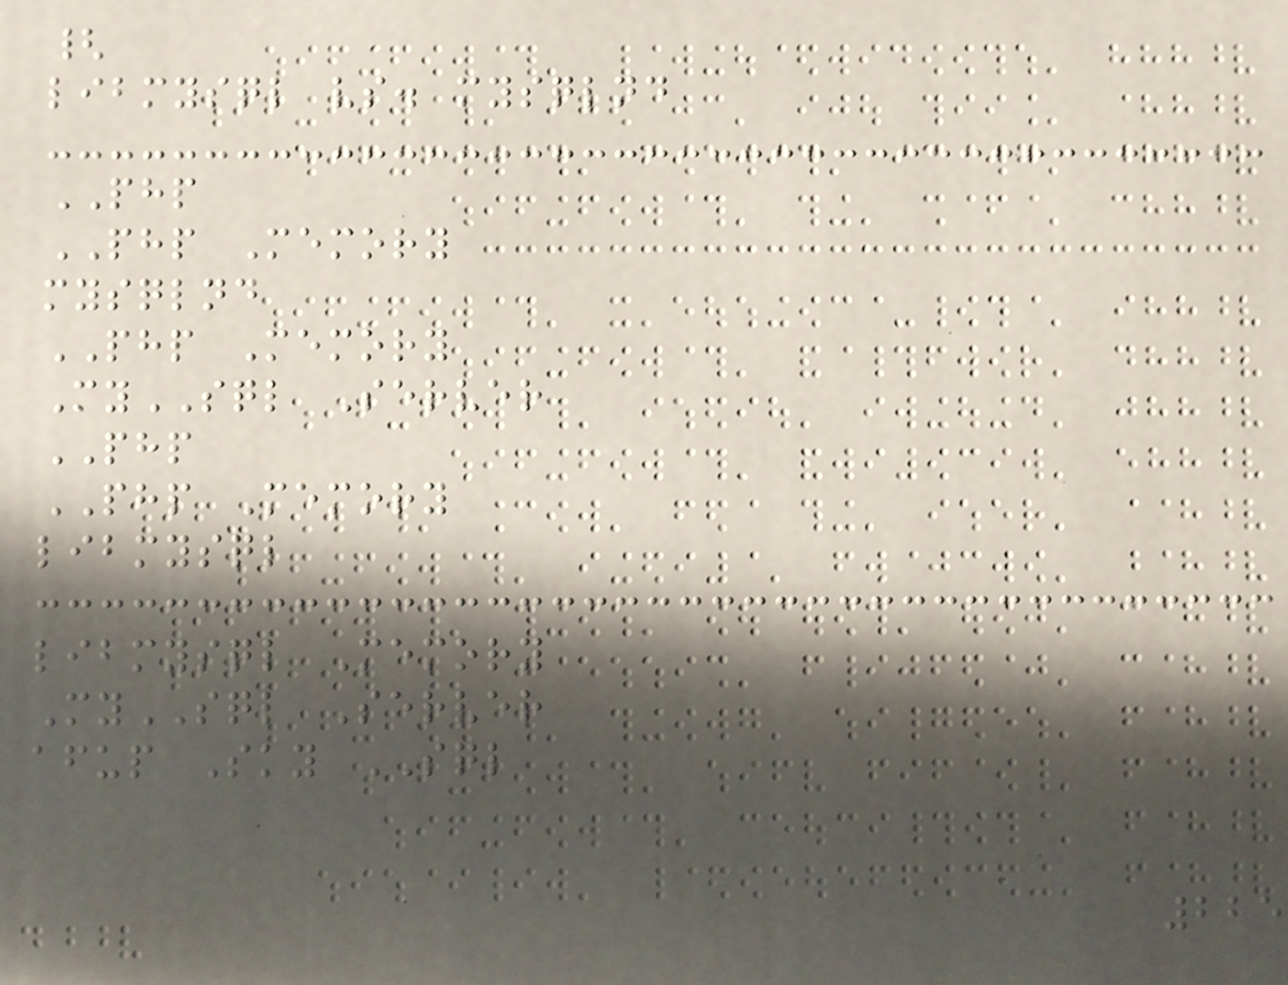{
libmysql vs. mysqlnd
PHP
PHP Memory
mysqlnd
PHP Memory
MySQL Server
PHP
PHP Memory
libmysql
libmysql Memory
MySQL Server
afup Sky SQL
225
